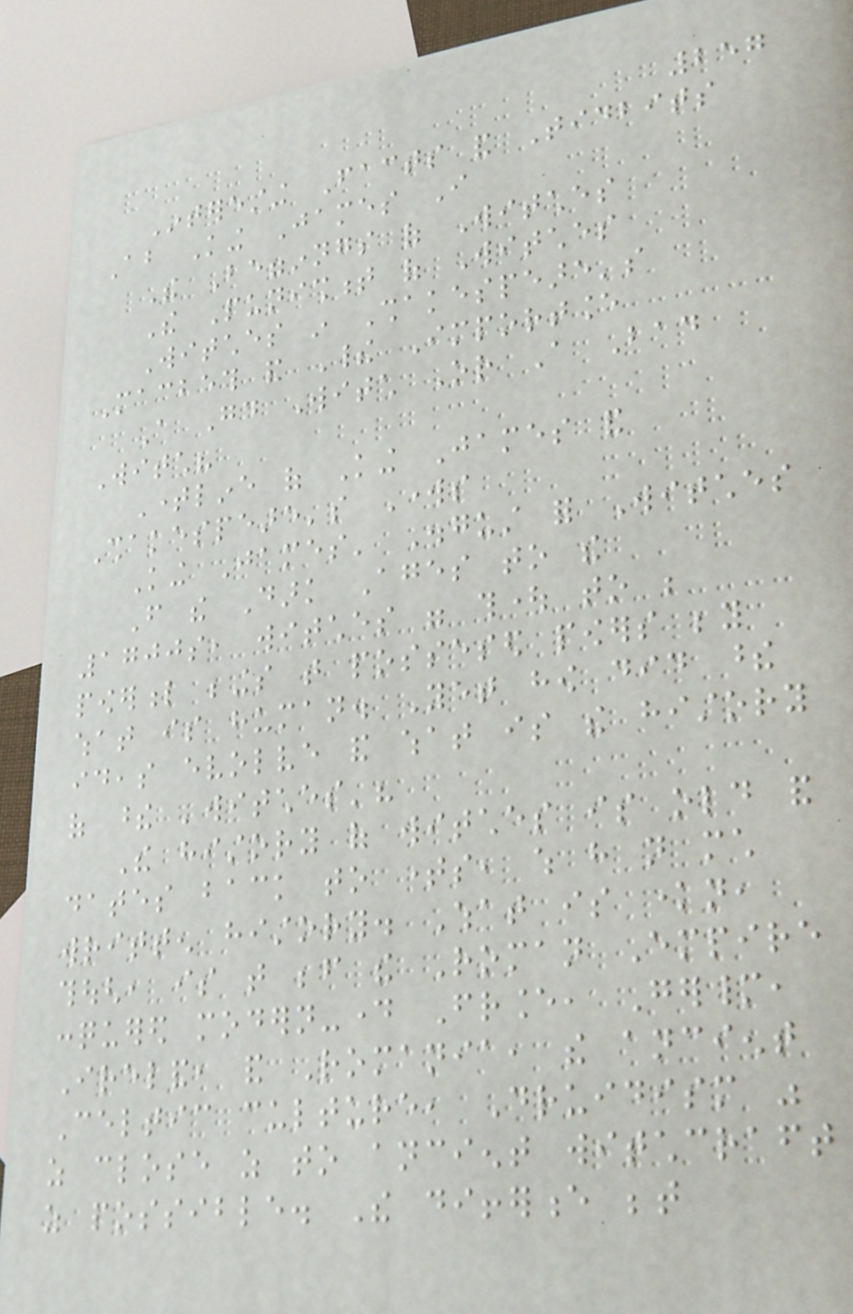257
Interesting Facts and Tidbits
About King James I
The Begginngs of Witches
The Punishment of Witches
Witches in Shakespeare's
Macbeth and Their Importance
A Good Witch Or A Bad
Witch?
Timeline of King James and
Shakespeare's Works
King James' Disgust for Witches
From the Dark Ages to the
1700s, witches were thought to be
powerful beings that possesed powers beyond
what is human. Yet how did these
ideas evolve and what is the history
of these 'witches'?
The history of witches is old and
dates back to times, which have not much
written history. What is known,
though, is that before the Roman Empire
conquered modern-day France, Germany,
Ireland, and Romania, the ancient
Celtic culture, Druidism was
as close as to ancient witchcraft
as possible. The difference between
